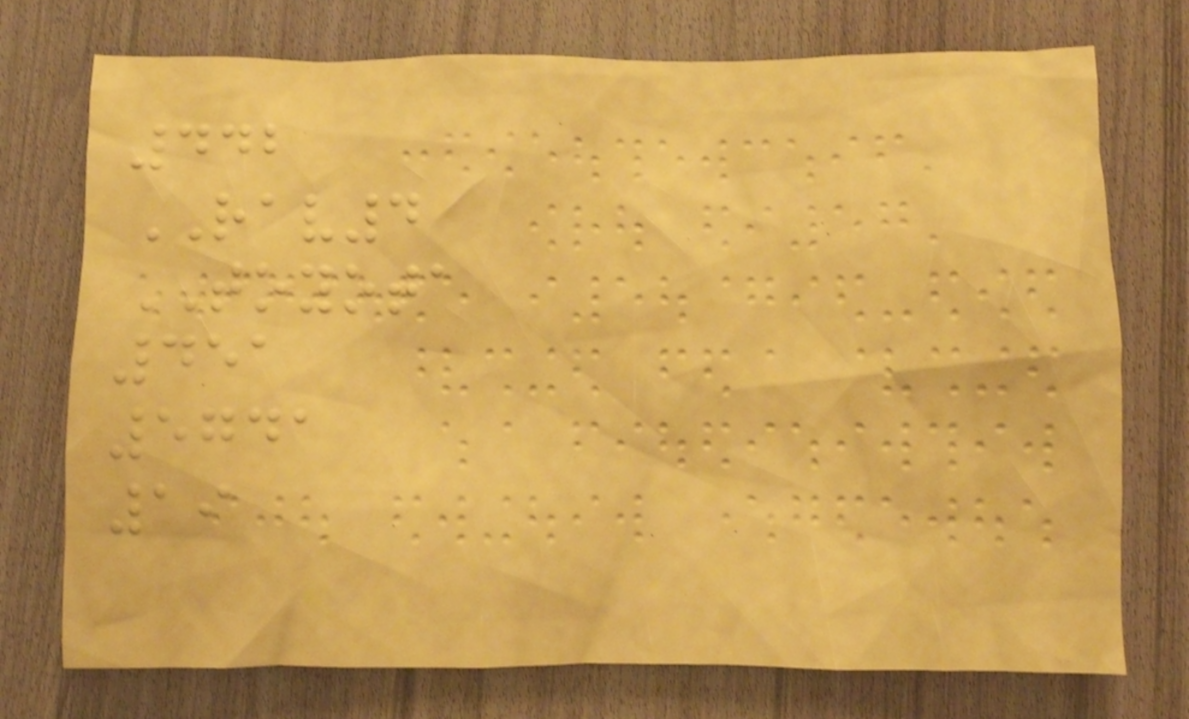442
RAV4
TOYOTA
451
5741
19
